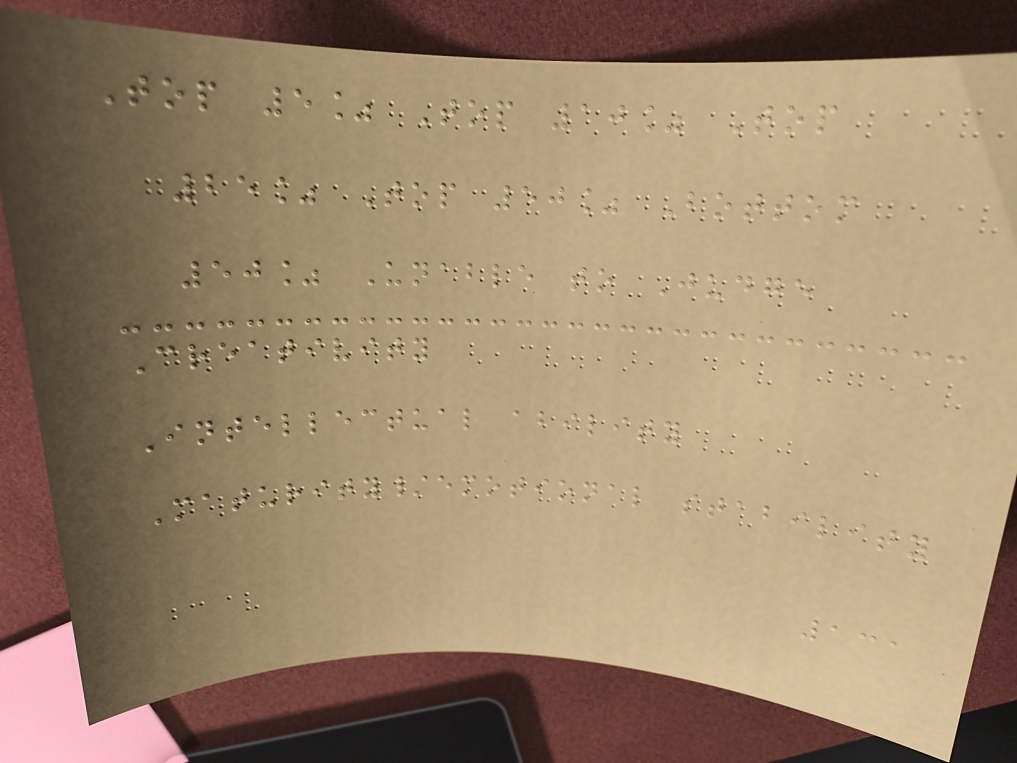Top 5% Top 10% Top
25% Top 50% Bottom
50% Unable to Judge
Creativity
Intellectual ability
Maturity/emotional stability
131
